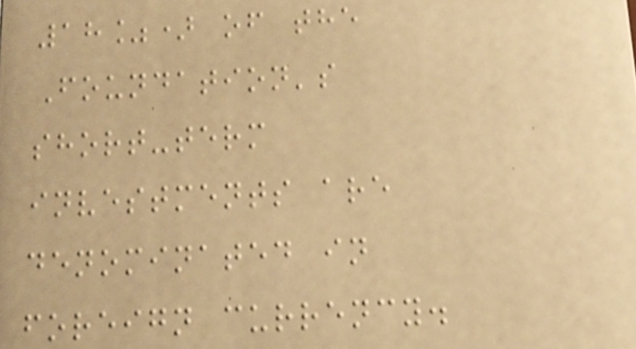18%) of the
Foundation's
short-term
investments are
denominated in
foreign currency.
